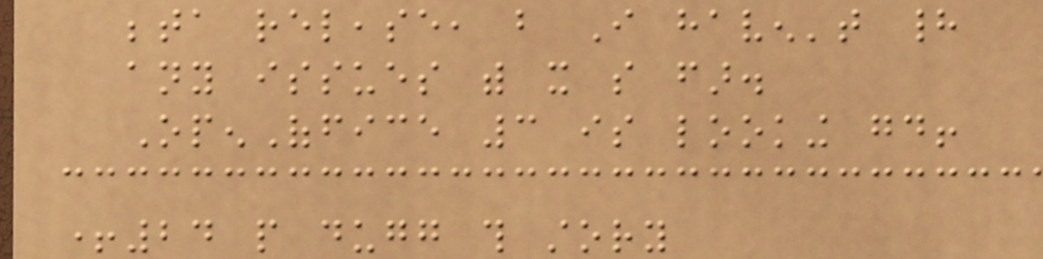beta release, but I haven't had
any issues with it so far.
OpenOffice 3 is looking good!
+24 people dugg this story
